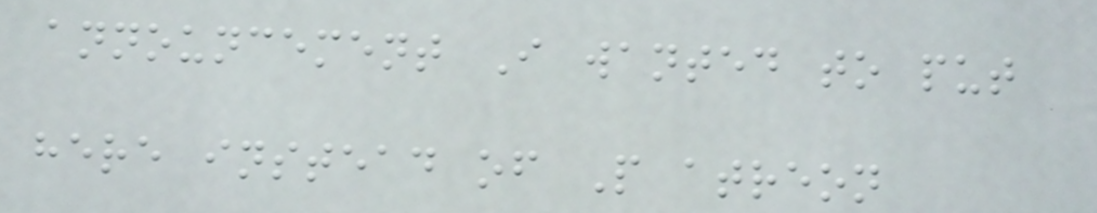announcement I wanted to put
here instead of P atreon
